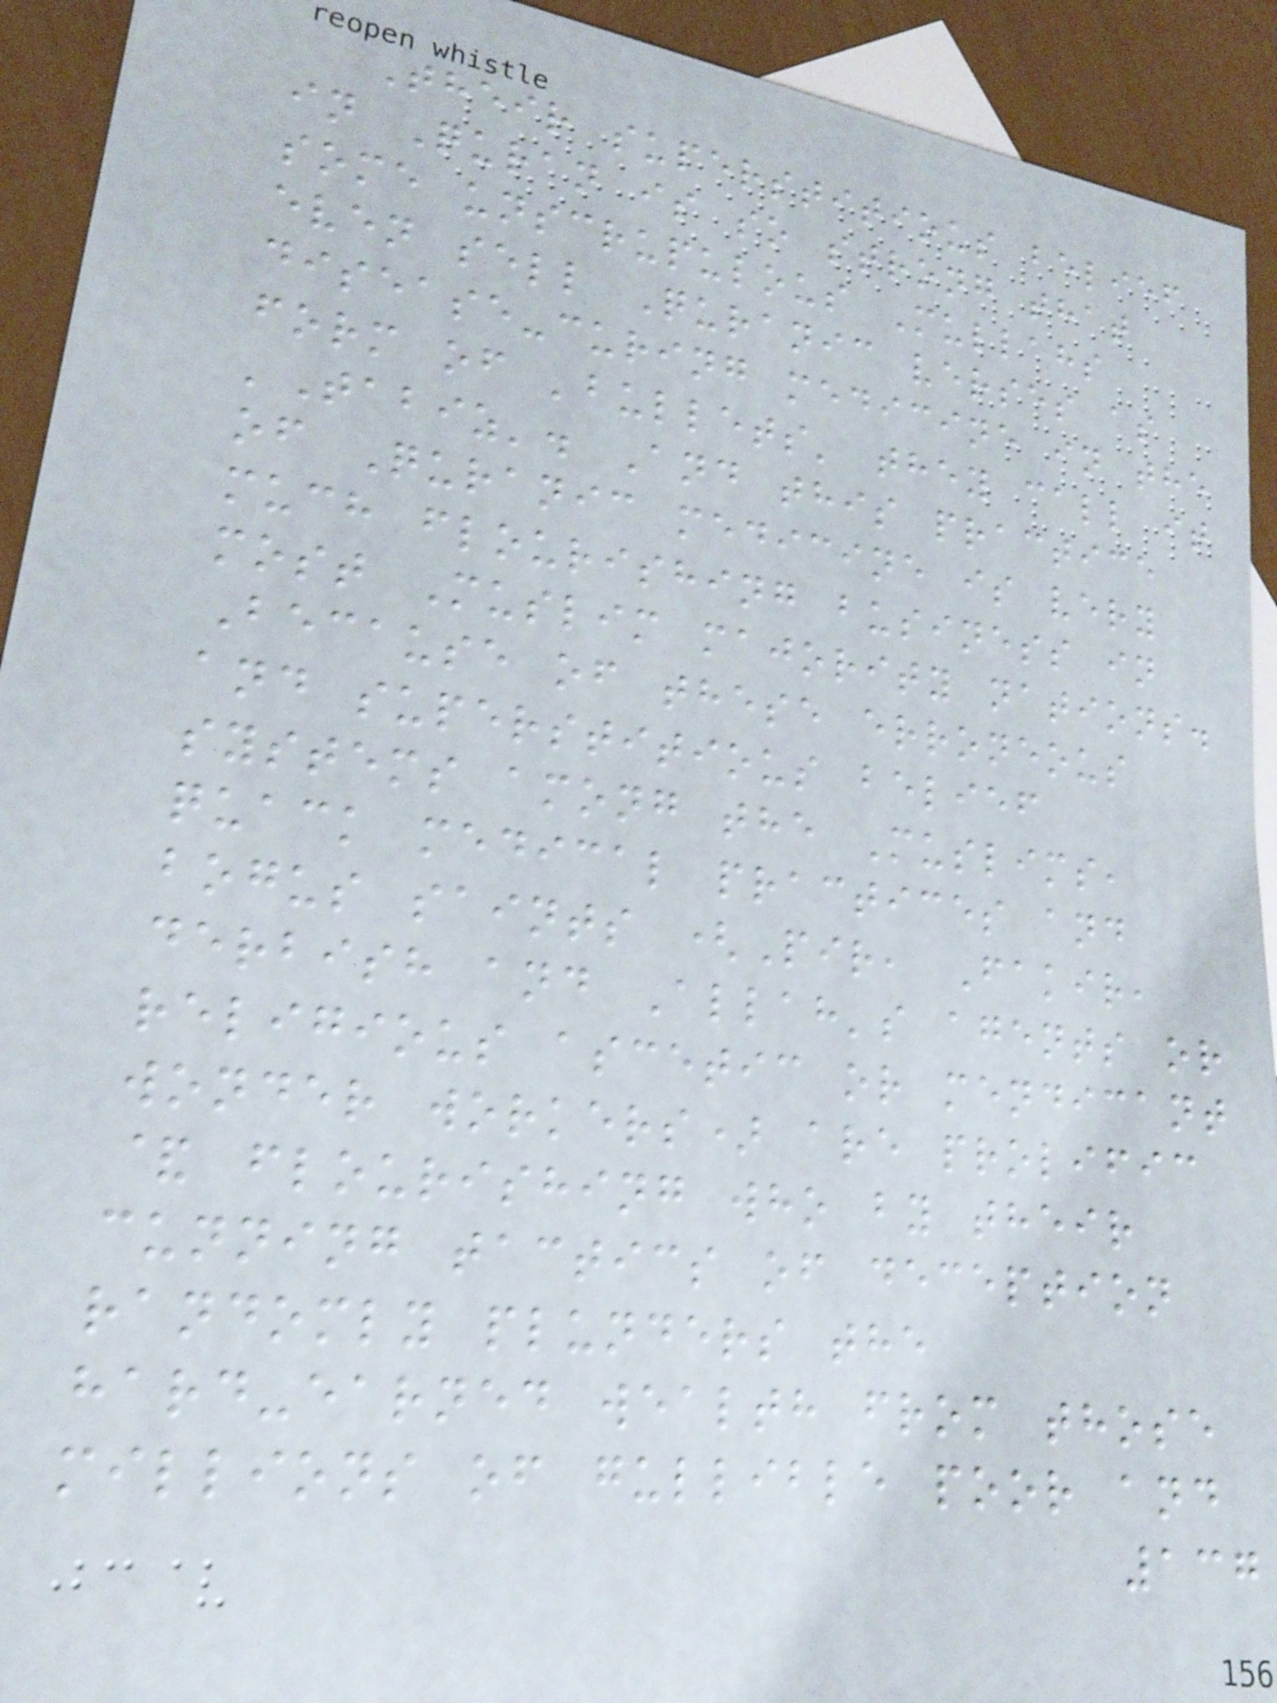Their superstitious belief
in Quran is so strong that
some unscrupulous Mullahs
even sell Quranic verses as
disease-curing medicine in the
form of 'bullets' they call it
'Tabiz'. And this practice
of Quranic medicine is very
much flourishing business in
most Muslim majority nations.
Because of these erroneous
and superstitious belief
systems among the Muslims,
quack medical practices and
bogus saints (Pir, Fakir,
derbish and Allah's agents or
religious ascetic or mendicant
wonder workers) are prolific
& flourishing who by their
cunning tactics of deception
randomly plunders the
hard-earned wealth from those
millions of gullible poor and
137
